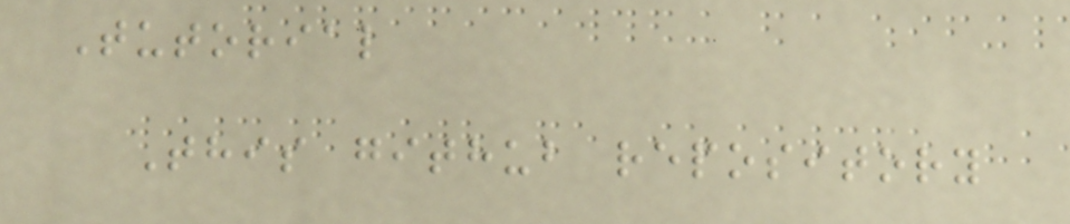Tutorial
This github repository
